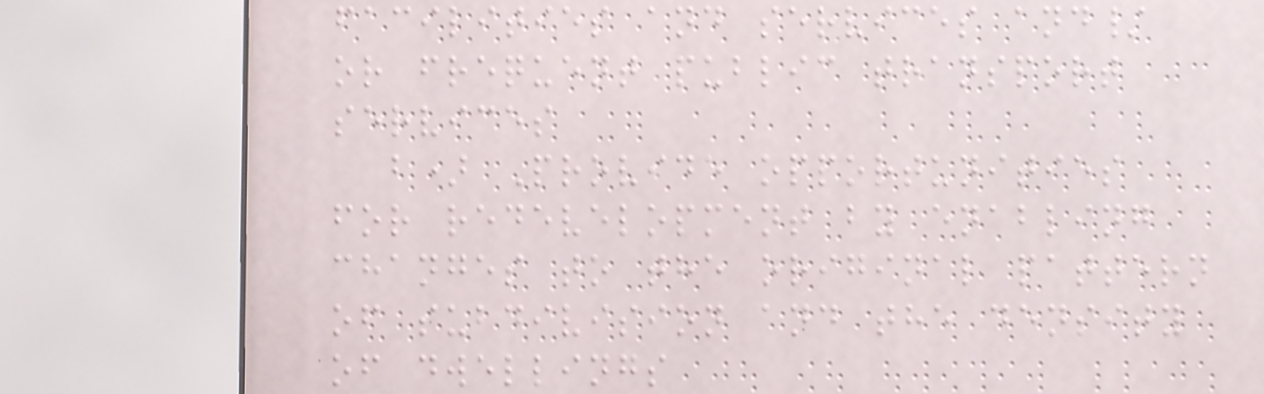facilities and services and/
or frequent public transport
services
b) Provide opportunities
for redevelopment by enabling
changes to the original pattern
of subdivision and the density
of dwellings
